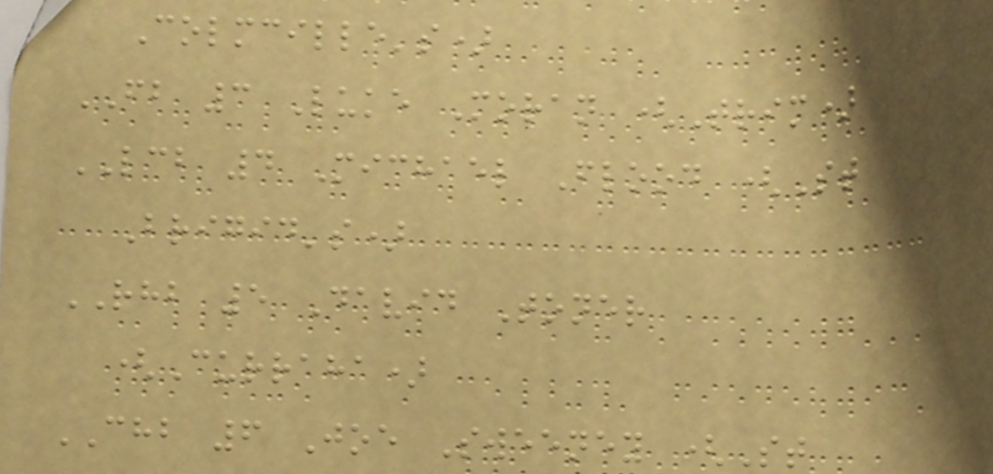Colmcille's)
FB 3 Luke Moran (Trim)
LCB 4 Michael Flood (St
Brigid's)
RHB 5 David Toner
(Curraha)
CHB 6 Joe Sweeney (St
